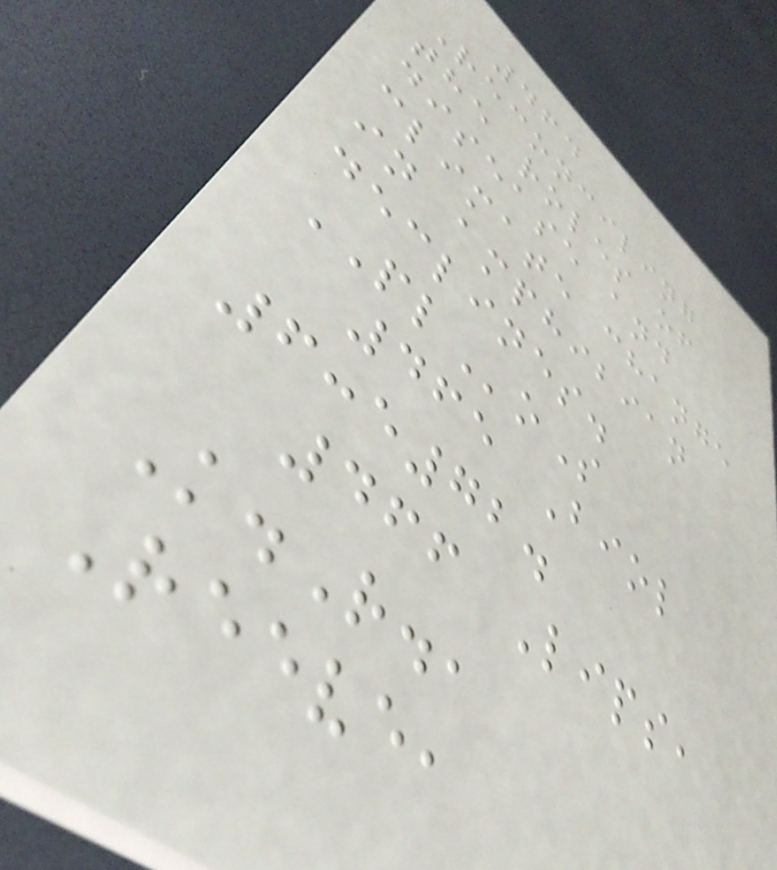464
Reconciling
the roles of
disease and
climate change
in amphibian
declines.
PLoS
465 Biol
6:e72.
466 Lips,
K.R.,
Reeve,
